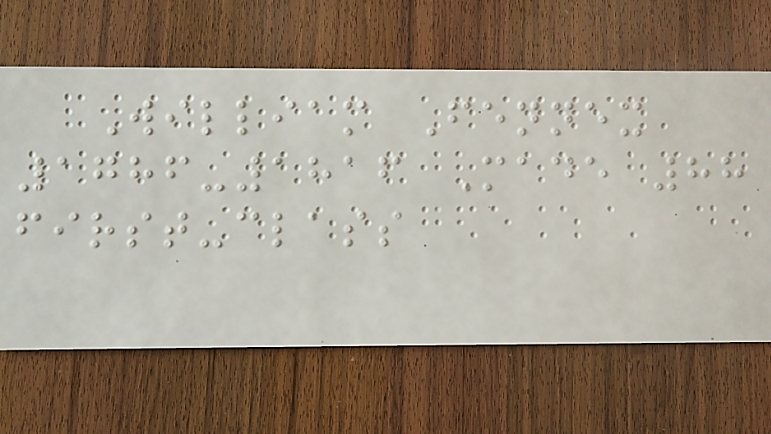William Fennex
1786-1816 Made 88
first-class
